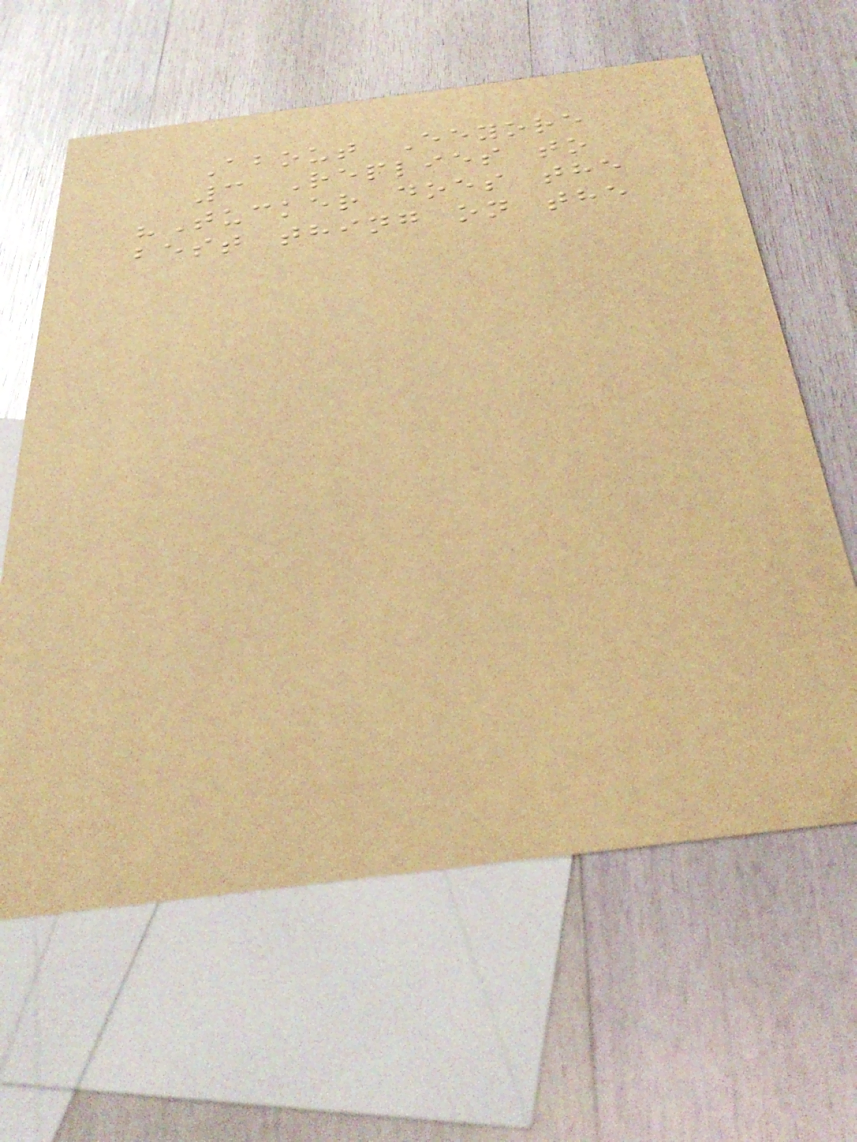About Eeyore
3 Replies to
"Tucker does the
best thing on the
